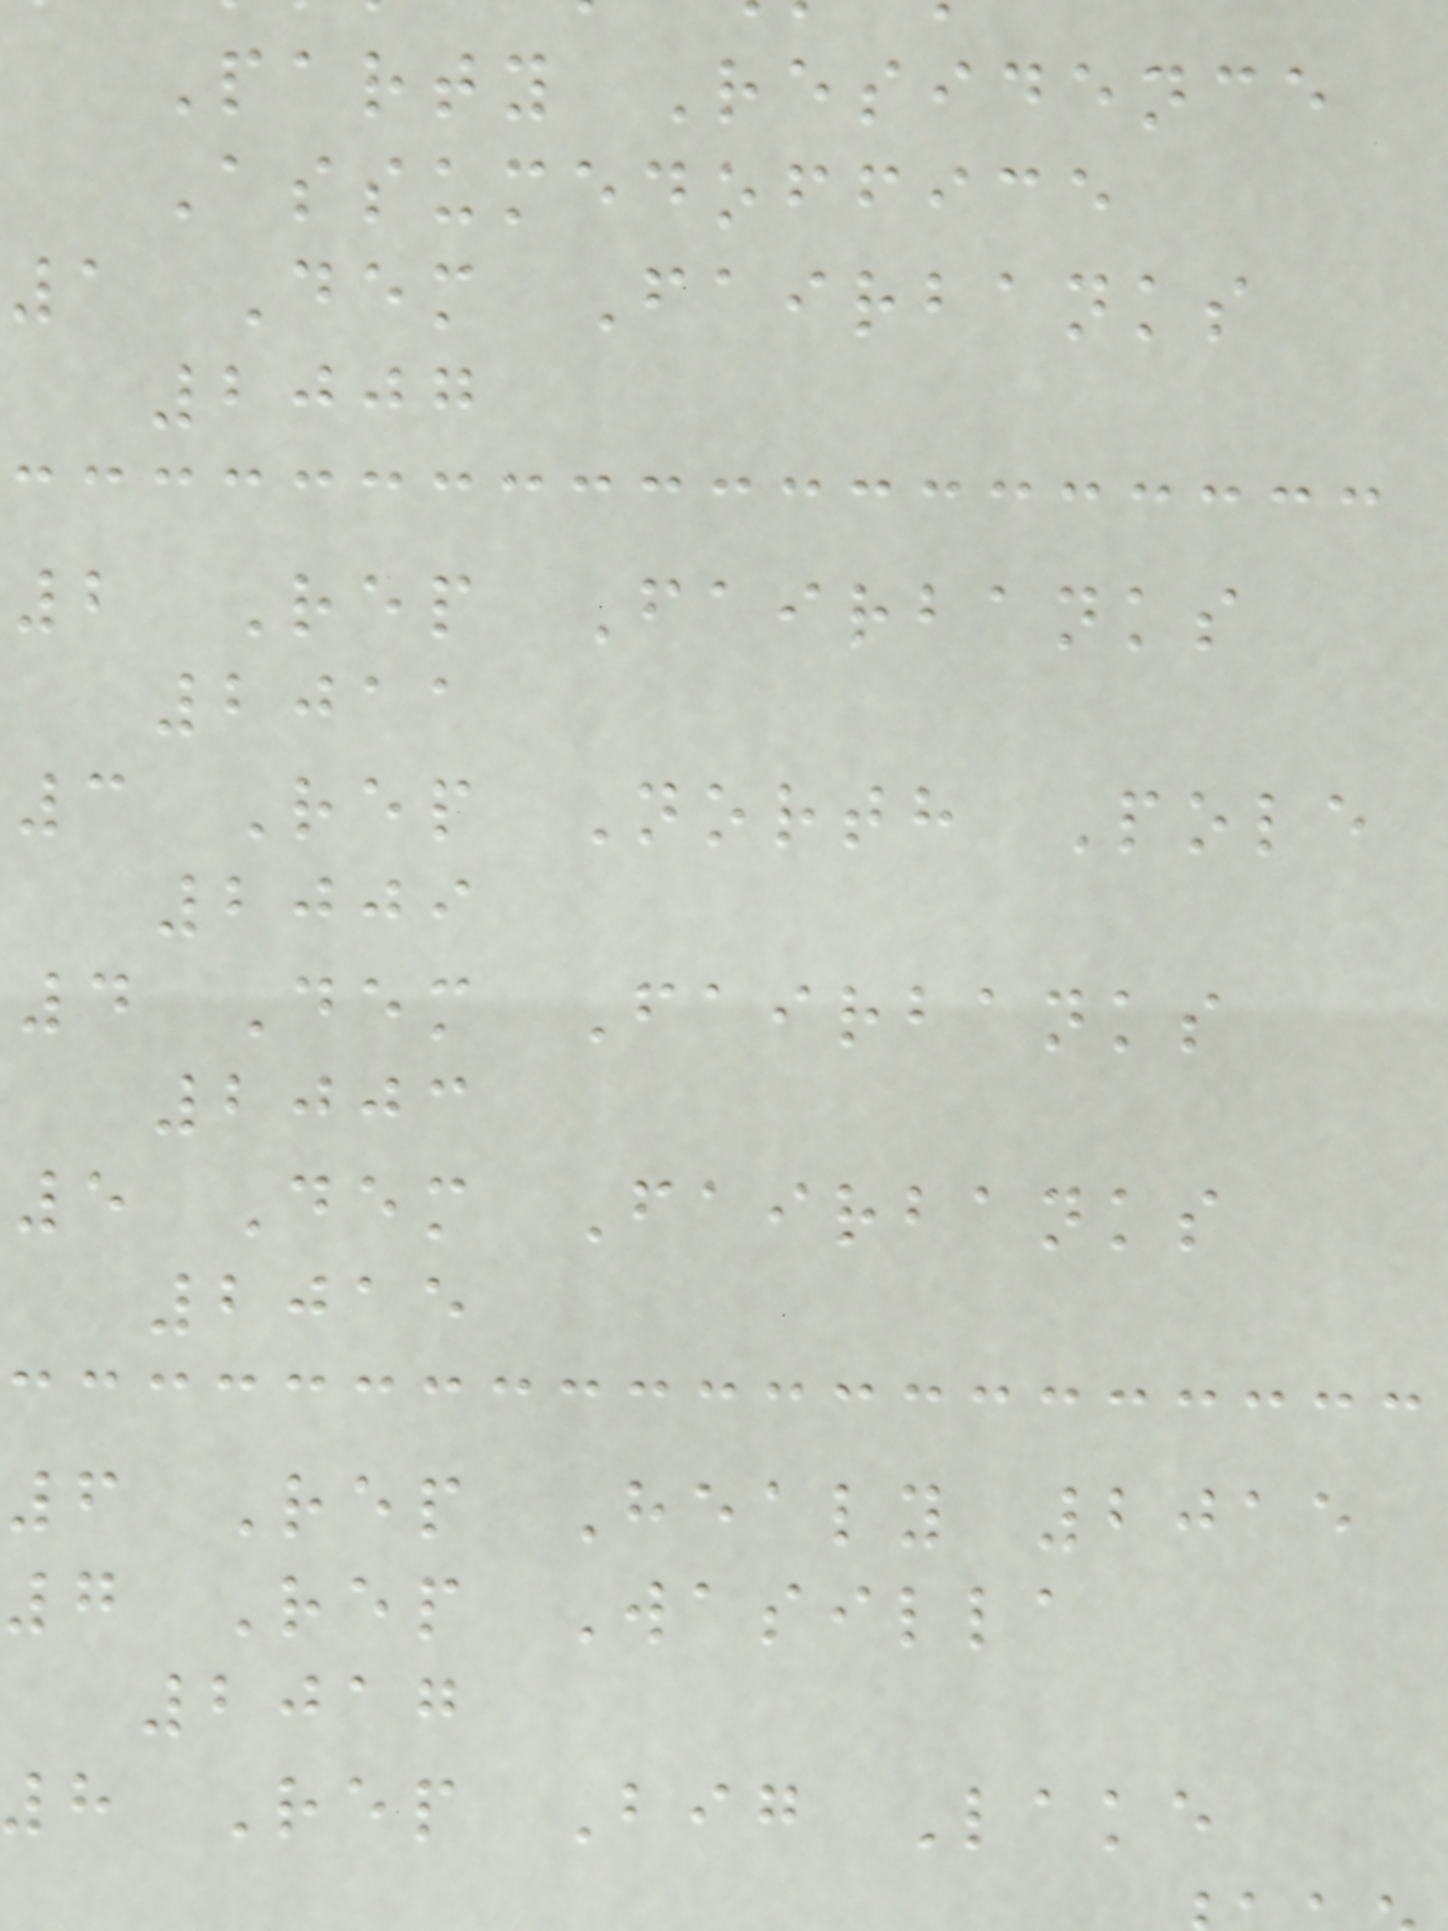Party Residence
Assumedoffice
1 Dem Fairbanks
2007
2 Rep Fairbanks
2011
3 Rep North Pole
2009
4 Dem Fairbanks
2003
5 Dem Fairbanks
2015
6 Rep Healy 2015
7 Rep Wasilla
2017
8 Rep Big Lake
